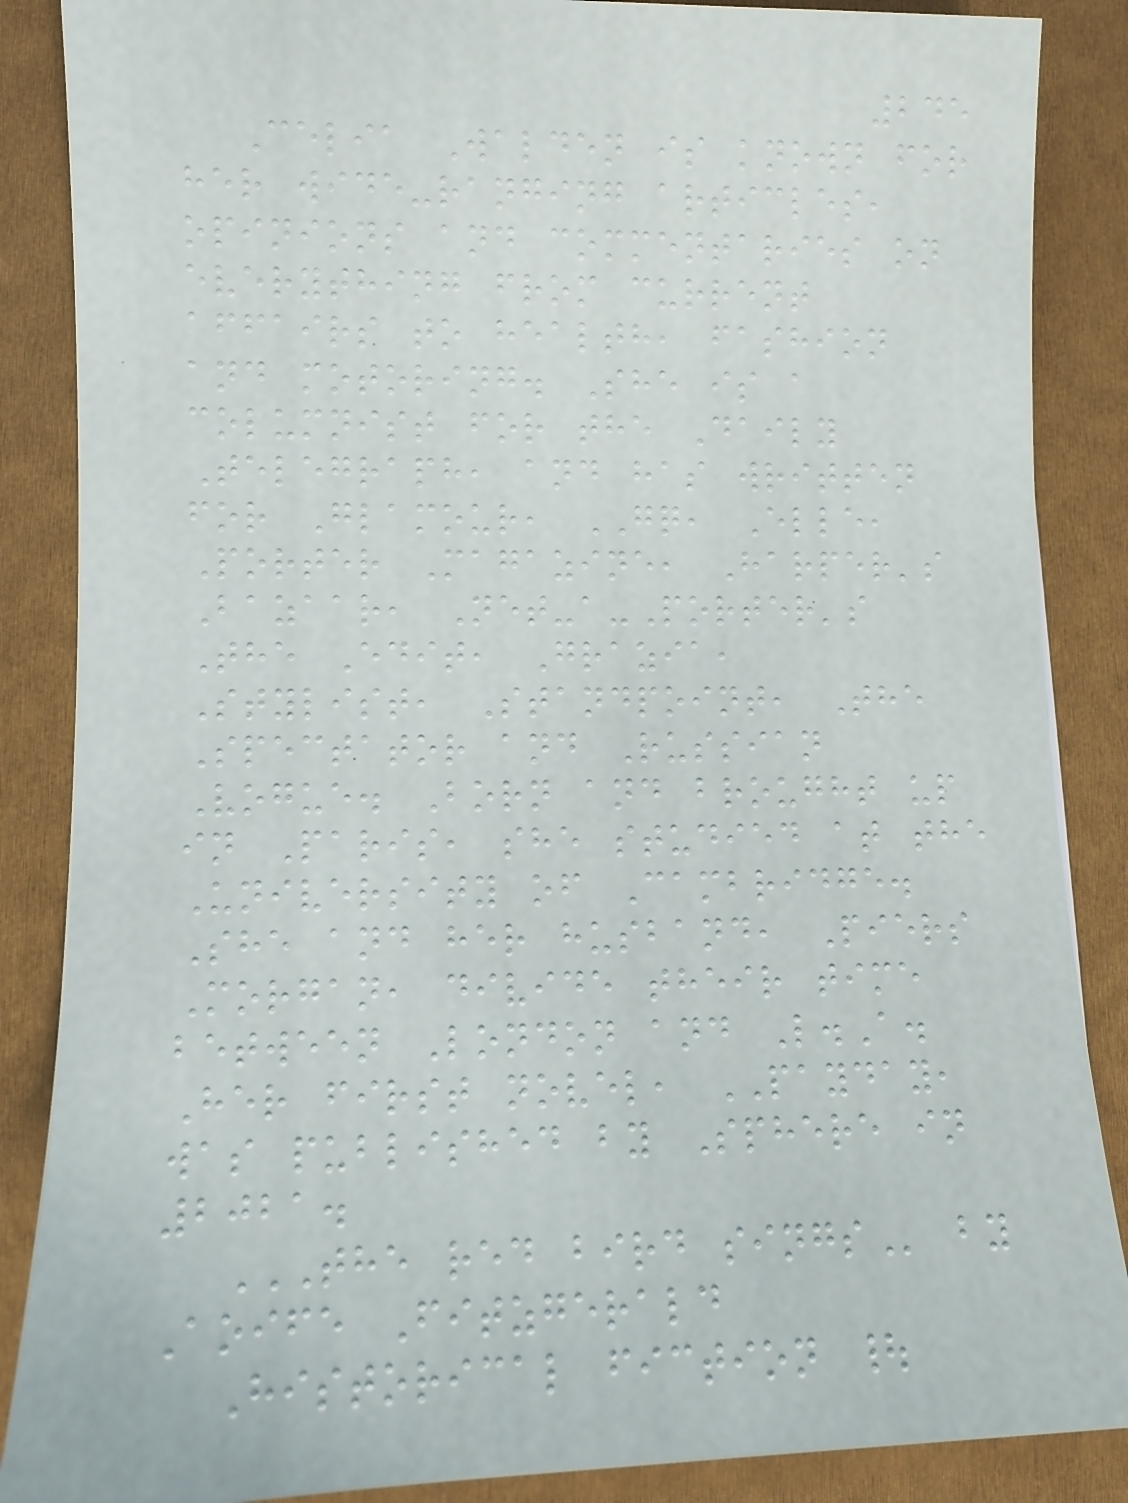245
Celia Walden is known for
her wide-ranging articles,
opinions and commentaries on
everything from current
affairs to health, fashion
and motoring. She is a
columnist for the Daily
Telegraph, and has written
for Glamour, GQ, Elle,
Porter Magazine, Harper's
Bazaar, Net-a-Porter's
The Edit, Grazia,
Stylist, Standpoint, The
Spectator and Russian
Vogue. Born and brought up
in Paris, she studied at the
University of Cambridge.
She and her husband, Piers
Morgan, divide their time
between London and L.A.
Her first novel, PAYDAY,
was published by Sphere in
2021.
THE RED BIRD SINGS by
Aoife Fitzgerald
Historical fiction |
